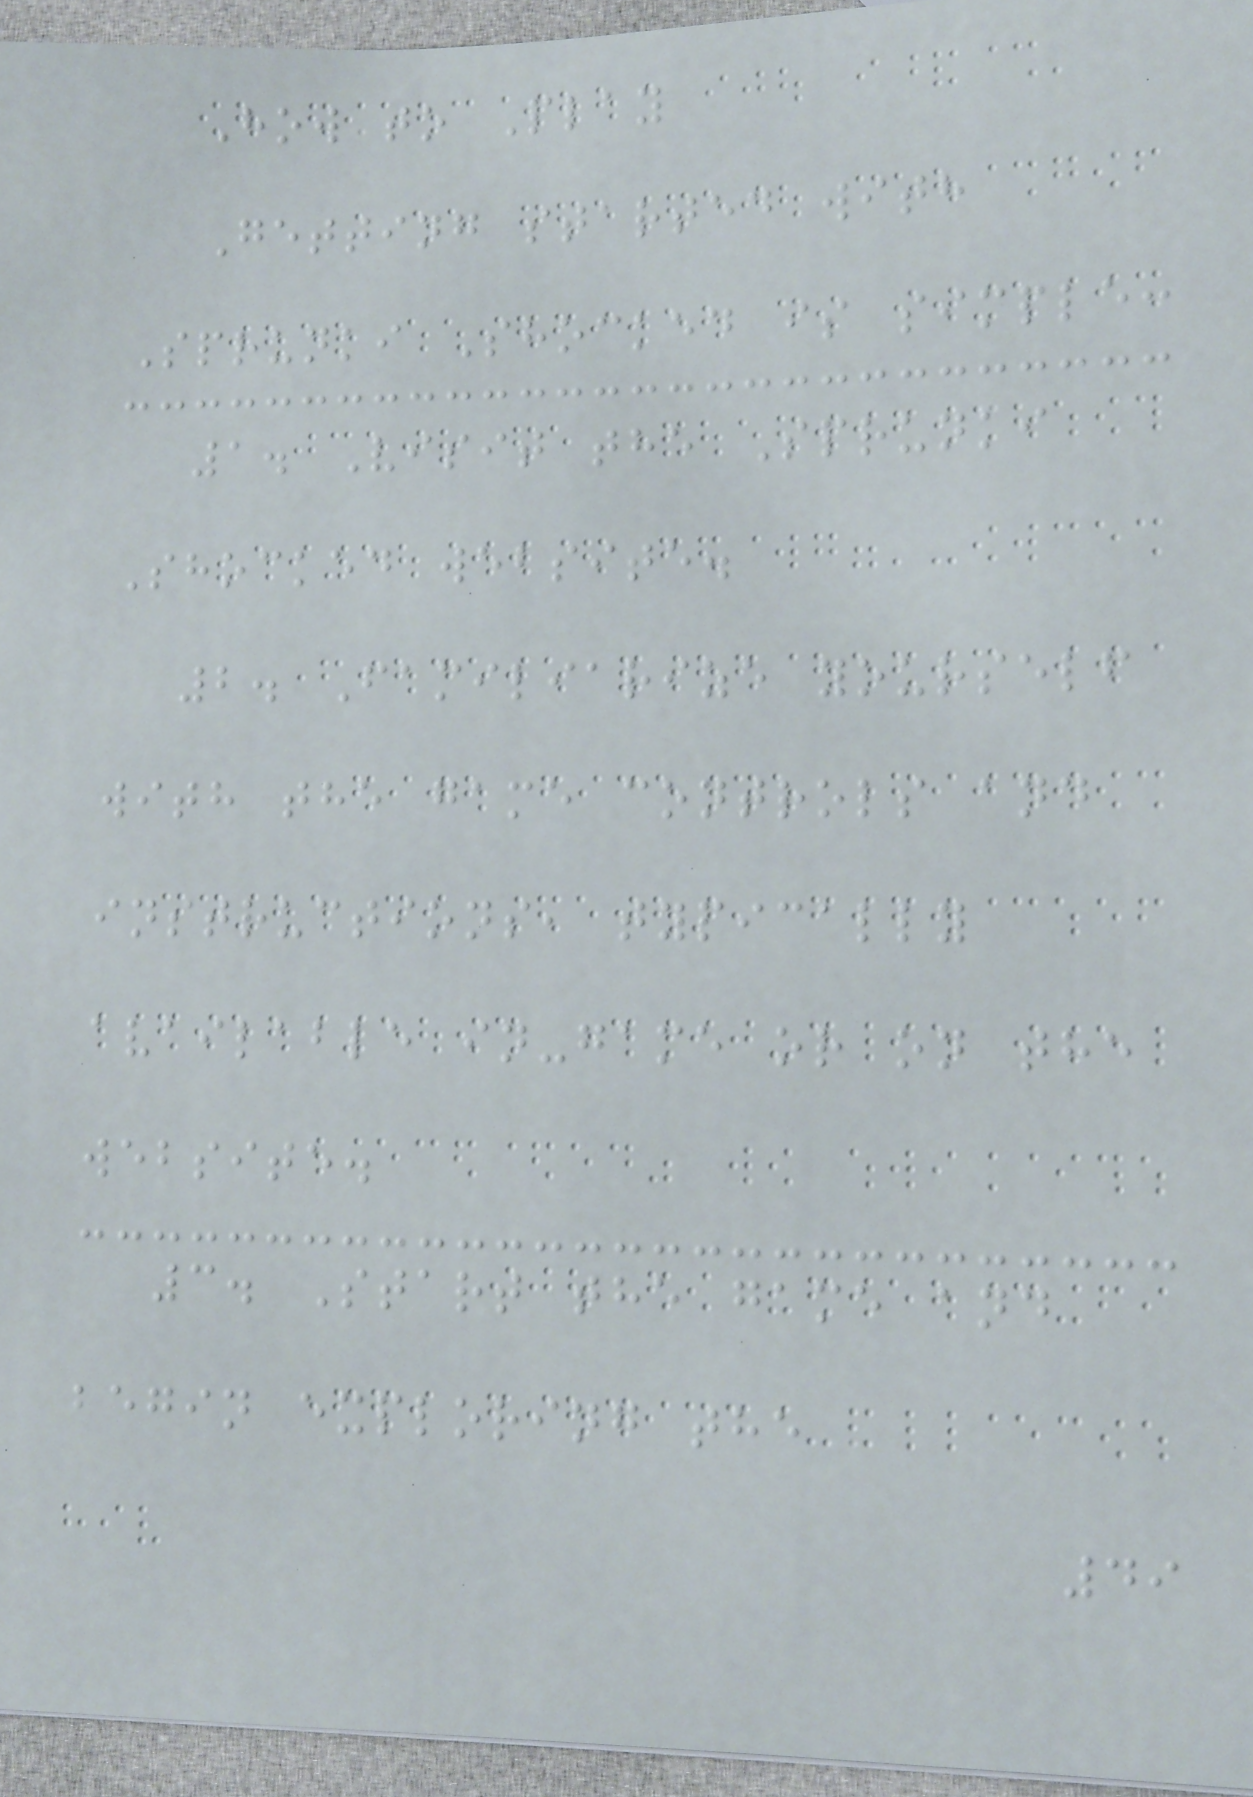How to Play
Getting started with
Sprunki Shocked is simple:
1. Visit the Sprunki
Shocked website.
2. Familiarize yourself
with the game controls and
instructions, typically
available in-game or on the
website.
3. Start the game and
begin exploring the
49
